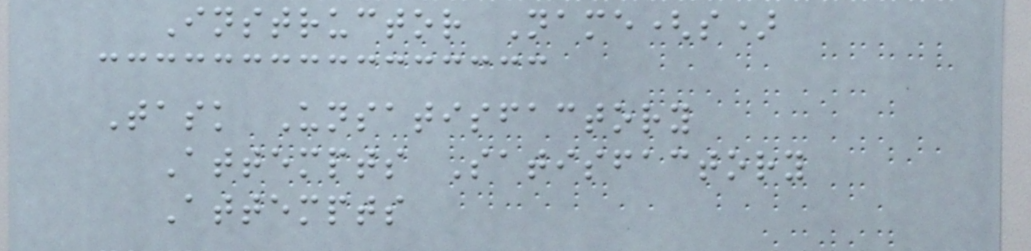Instructor Name(s)
Task Unsatisfactory
Attempts Satisfactory
Attempts
